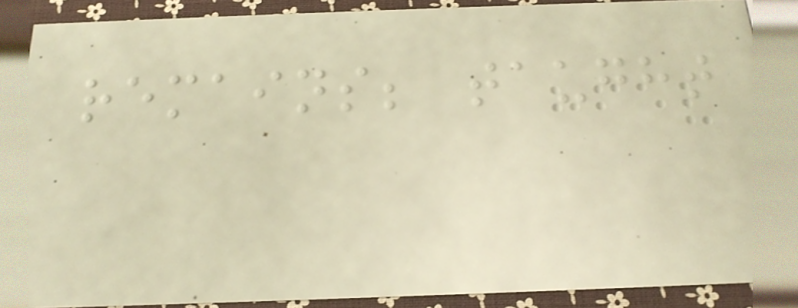remains; taught
